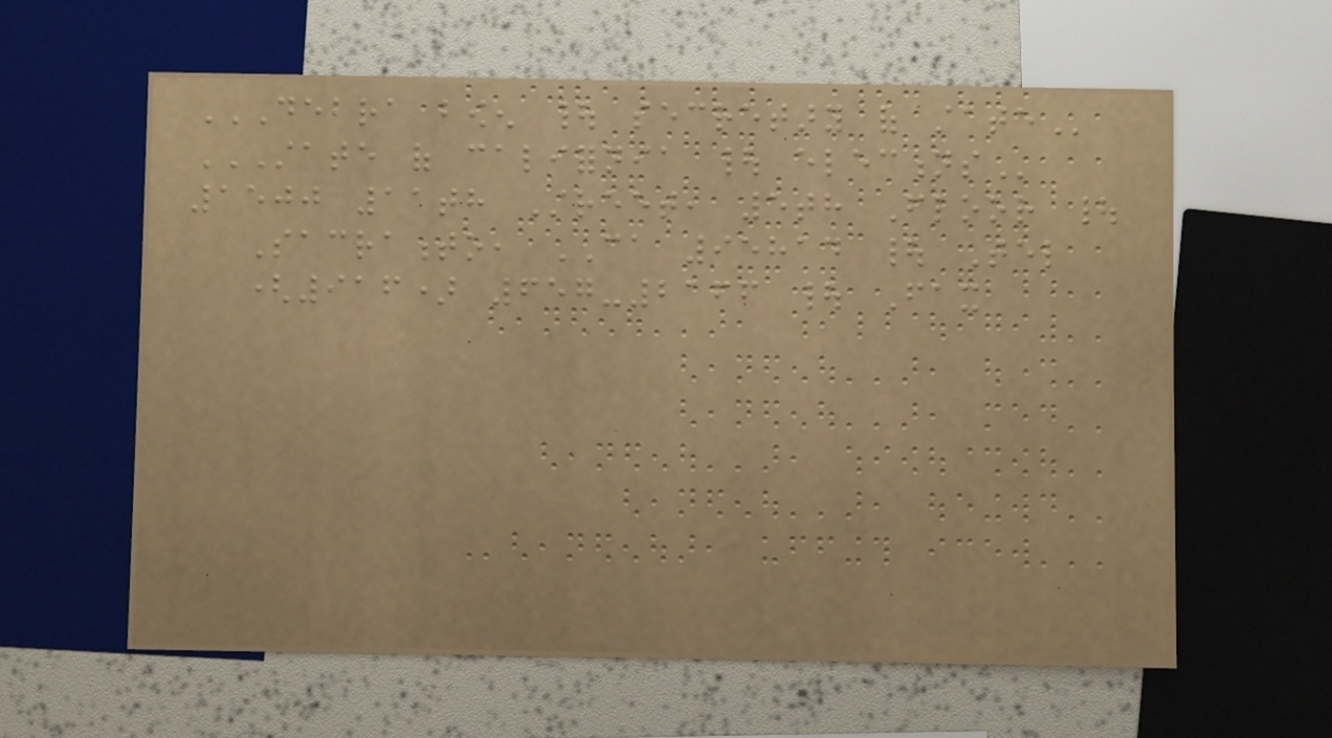DEBRA BOWEN | SECRETARY OF STATE
STATE OF CALIFORNIA | ELECTIONS
1500 11th Street, 5th Floor |
Sacramento, CA 95814 | Tel
(916) 657-2166 | Fax
